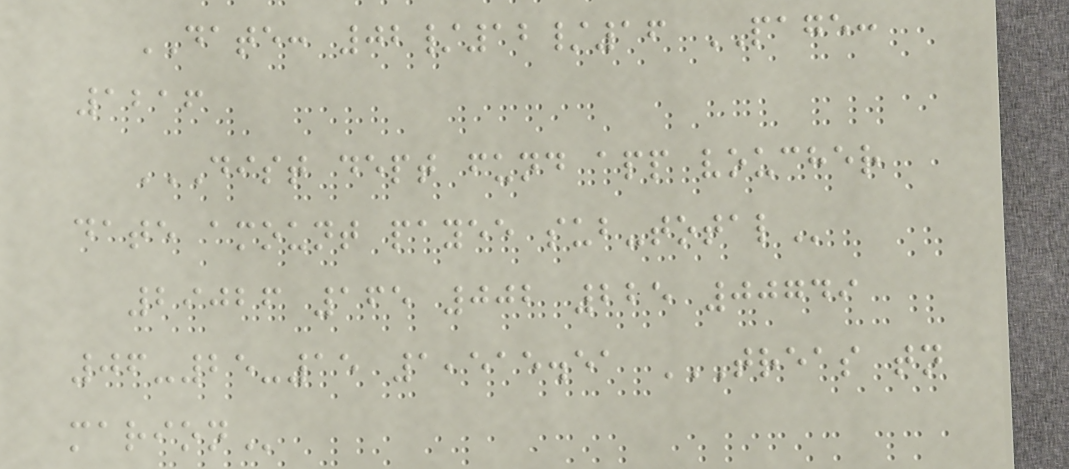DATE: 02/12/16 PAGE:
1216
DIST DEPT FUND APP VOUCHER
DATE AMOUNT PAYEE SUB-TOTAL
29026 165 002 225 00749
06-25-15 1,515.51 TREAS TN
MARION
